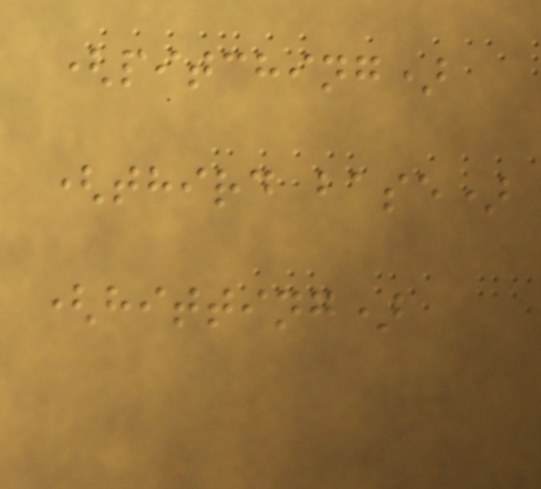(pitching)
(third base)
(hitting)
